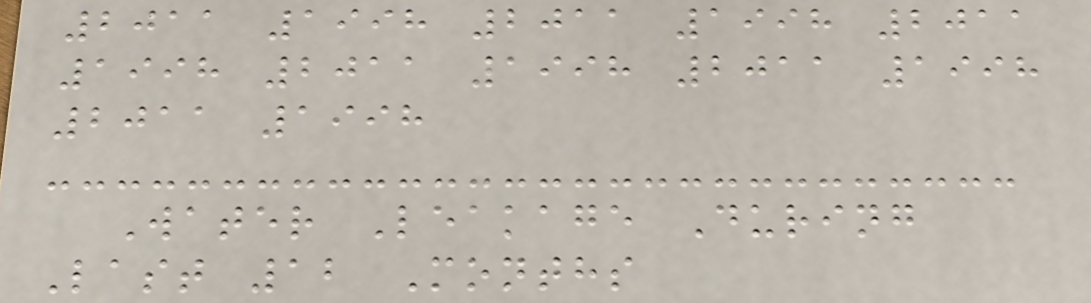2011 1998 2011 1998 2011
1998 2011 1998 2011 1998
2011 1998
Water Leakage During
Last 12 Months
